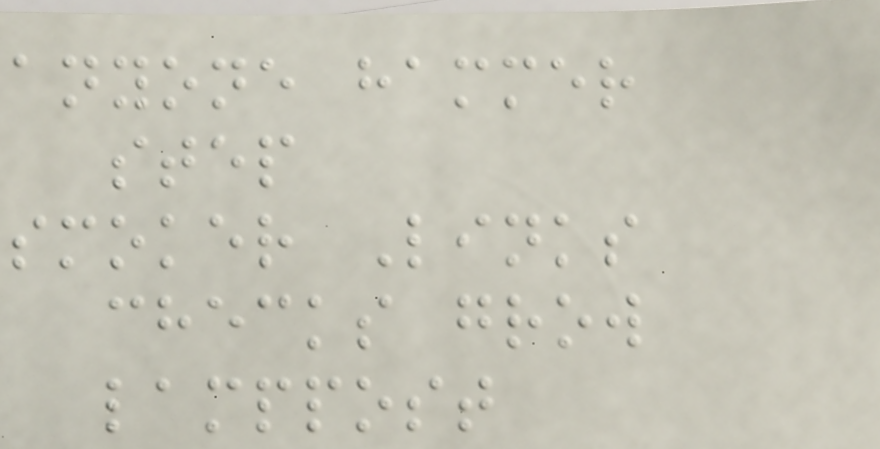anyone hammer
step
smoker Links
checks grow
lamppost
